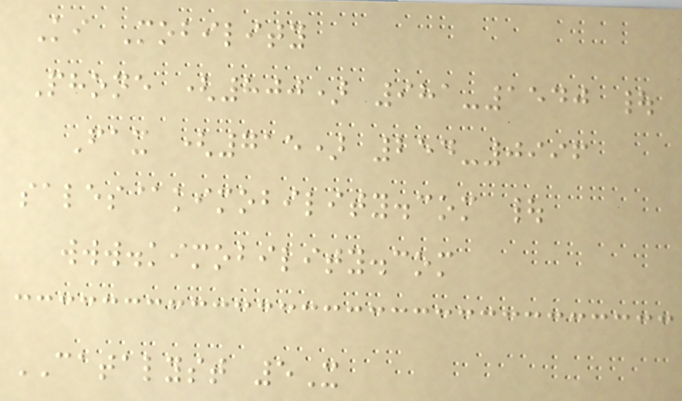Ki Mobility
Phone (800) 981-1540 |
Fax (715) 254-0996
sales@kimobility.com |
www.kimobility.com
CATALYST 5X
